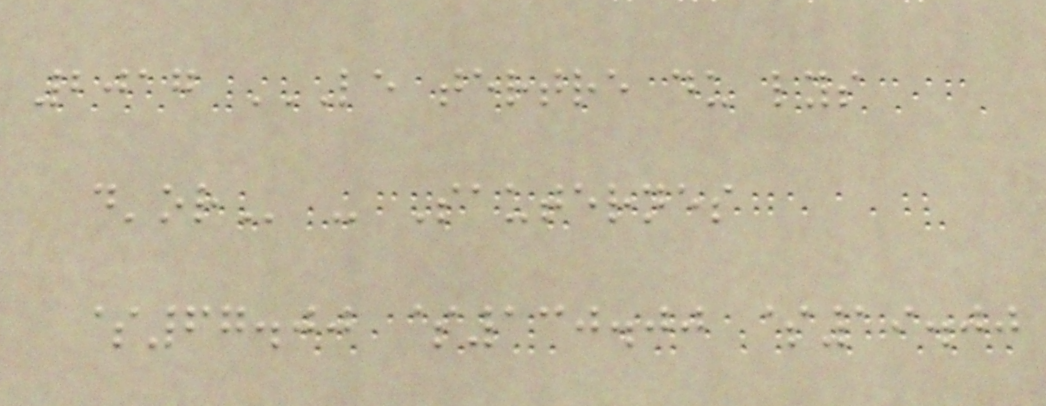2017 LE TERTRE DU LYS
D'OR - Sauternes
$67.00 $130.00 $19.00
